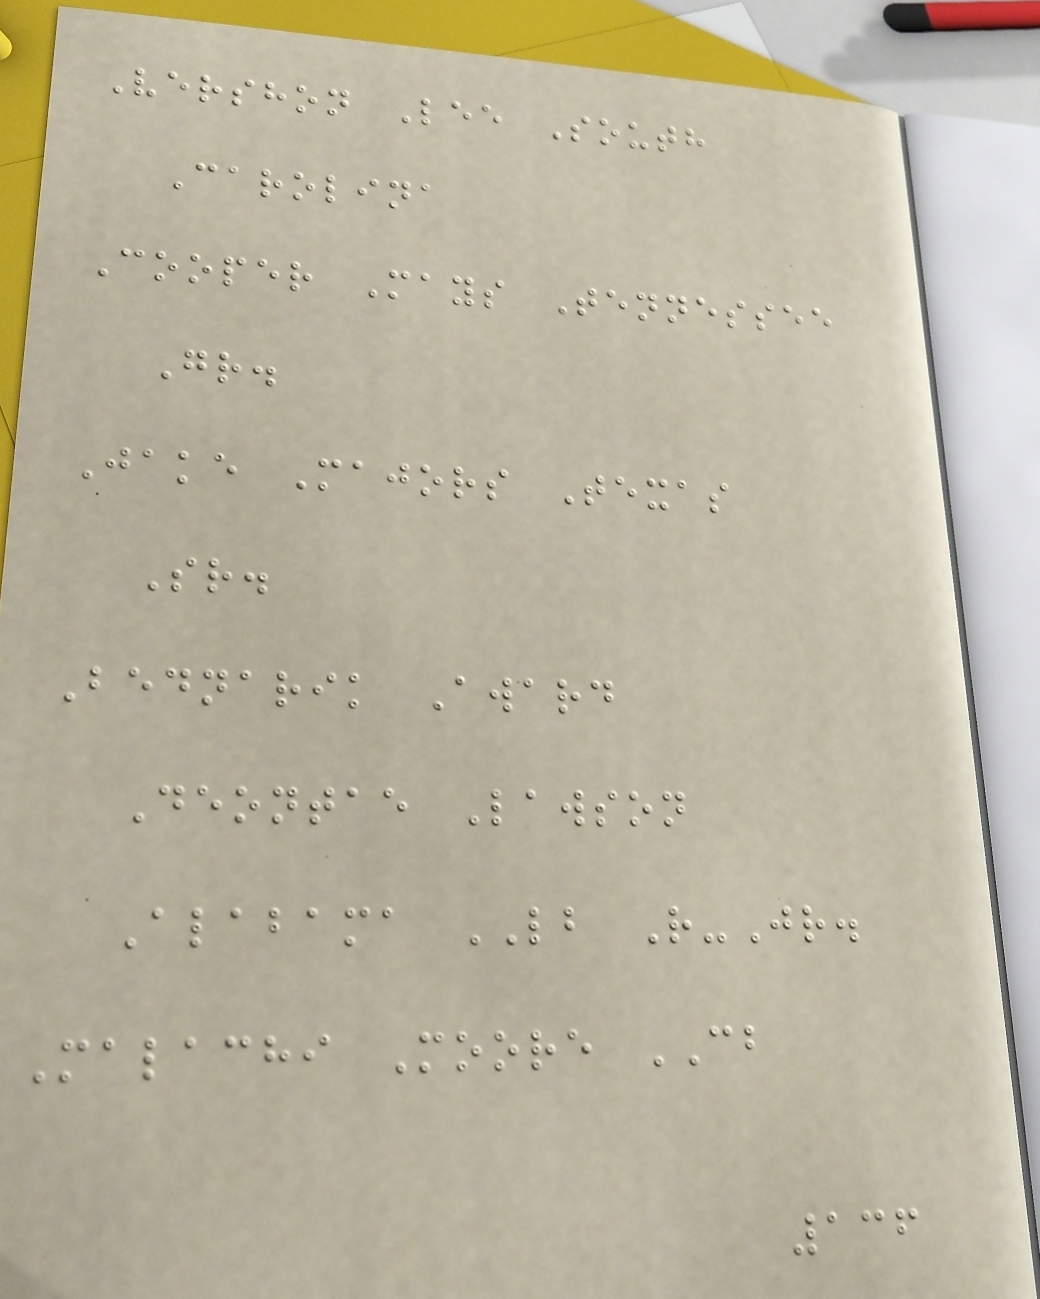Vershon Lee South
Carolina
Cooper Mays Tennessee
Gr.
Jake Majors Texas
Sr.
Bednarik Award
Deontae Lawson
Alabama LB R-Jr.
Malachi Moore CB
136
